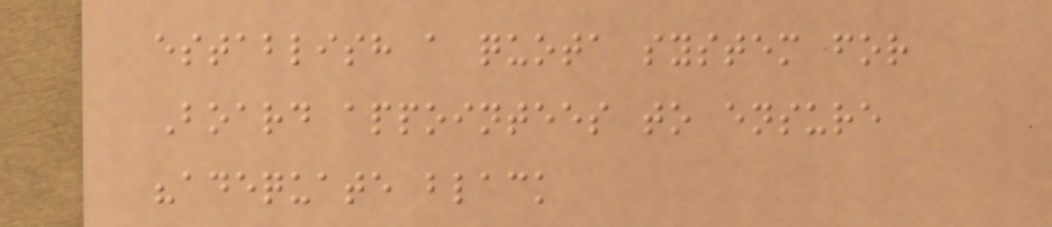establish a quota system for
Board appointees to ensure
"adequate black
